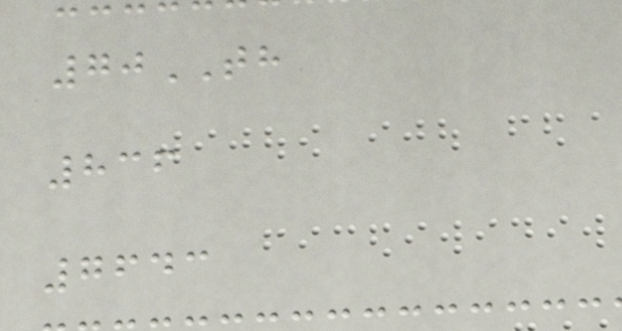70TH
836
7643
